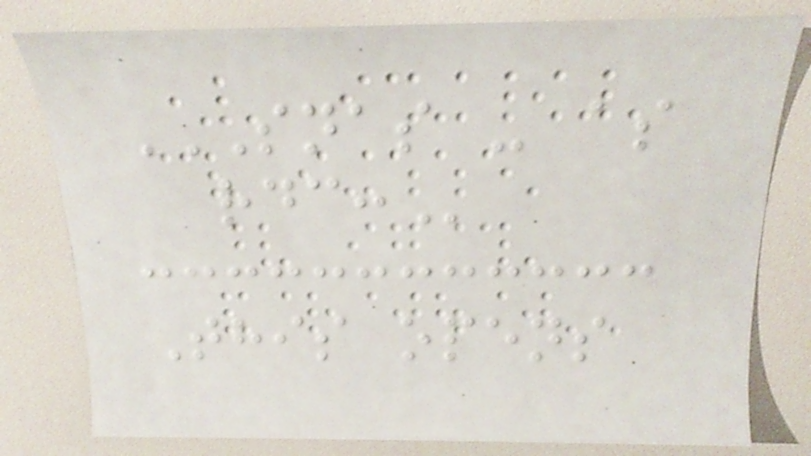SNAS - AS
RDC:
This opens
